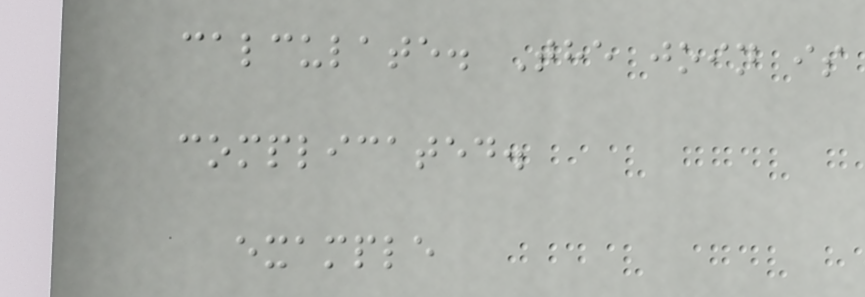calculate. The join is
complicated.
example
